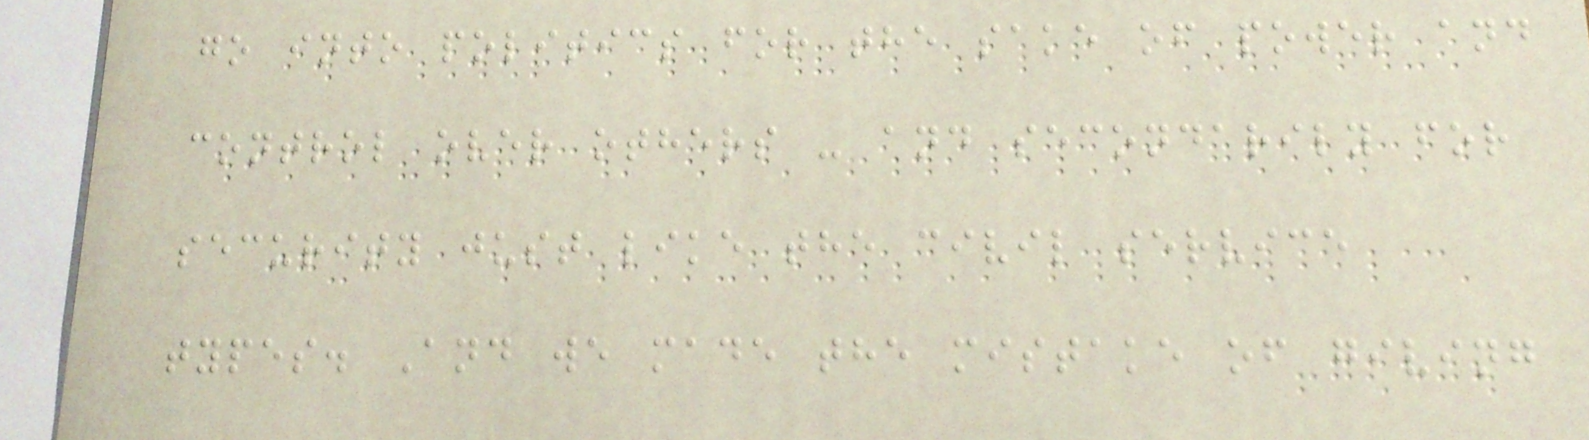go into politics for the sake of power and
control over others - and secondarily for
security just like the civil service
types. And we made the mistake of giving
